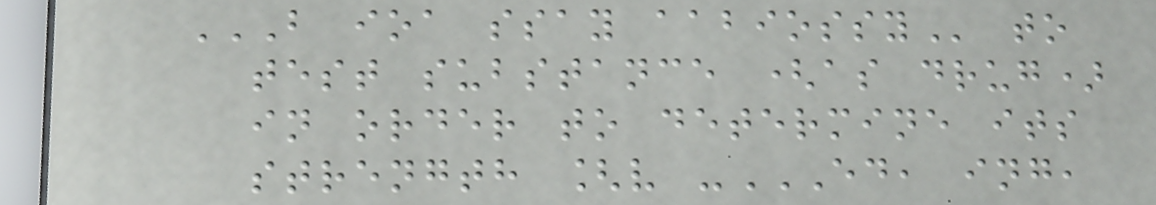B IOA SSAY AABIOSSY to
test substance (as drug)
in order to determine its
strength [v -ED, ING,
